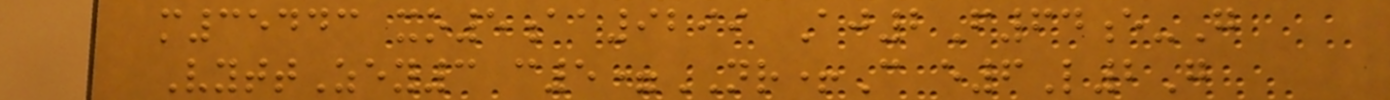m35443 xo5aa9299 Aj2F64e-G
VyttZey3 c5=NR+C e6L2G
